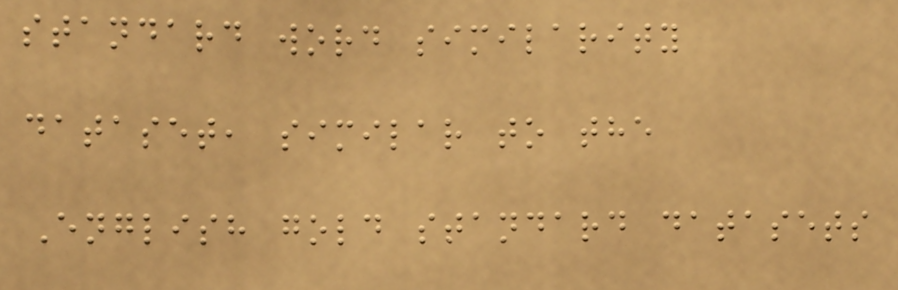standard word similarity
dataset, similar to the
English gold standard datasets
